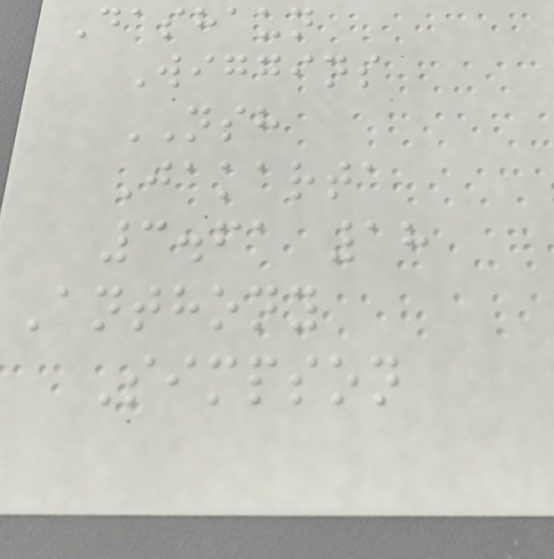Dashaun
Wiggins
NSH
Jakarta
3.61 18
Anthony
Simpson
